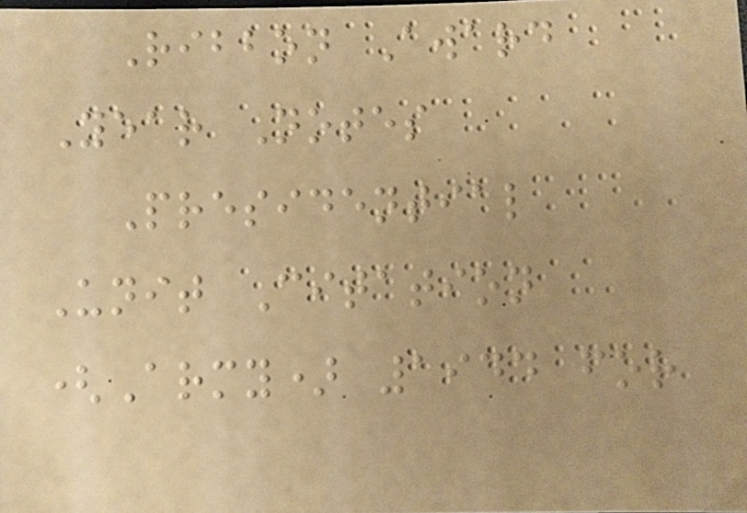Ribbon Award
Year Notes
Presidential
Unit Citation
(Army) 1944 for
